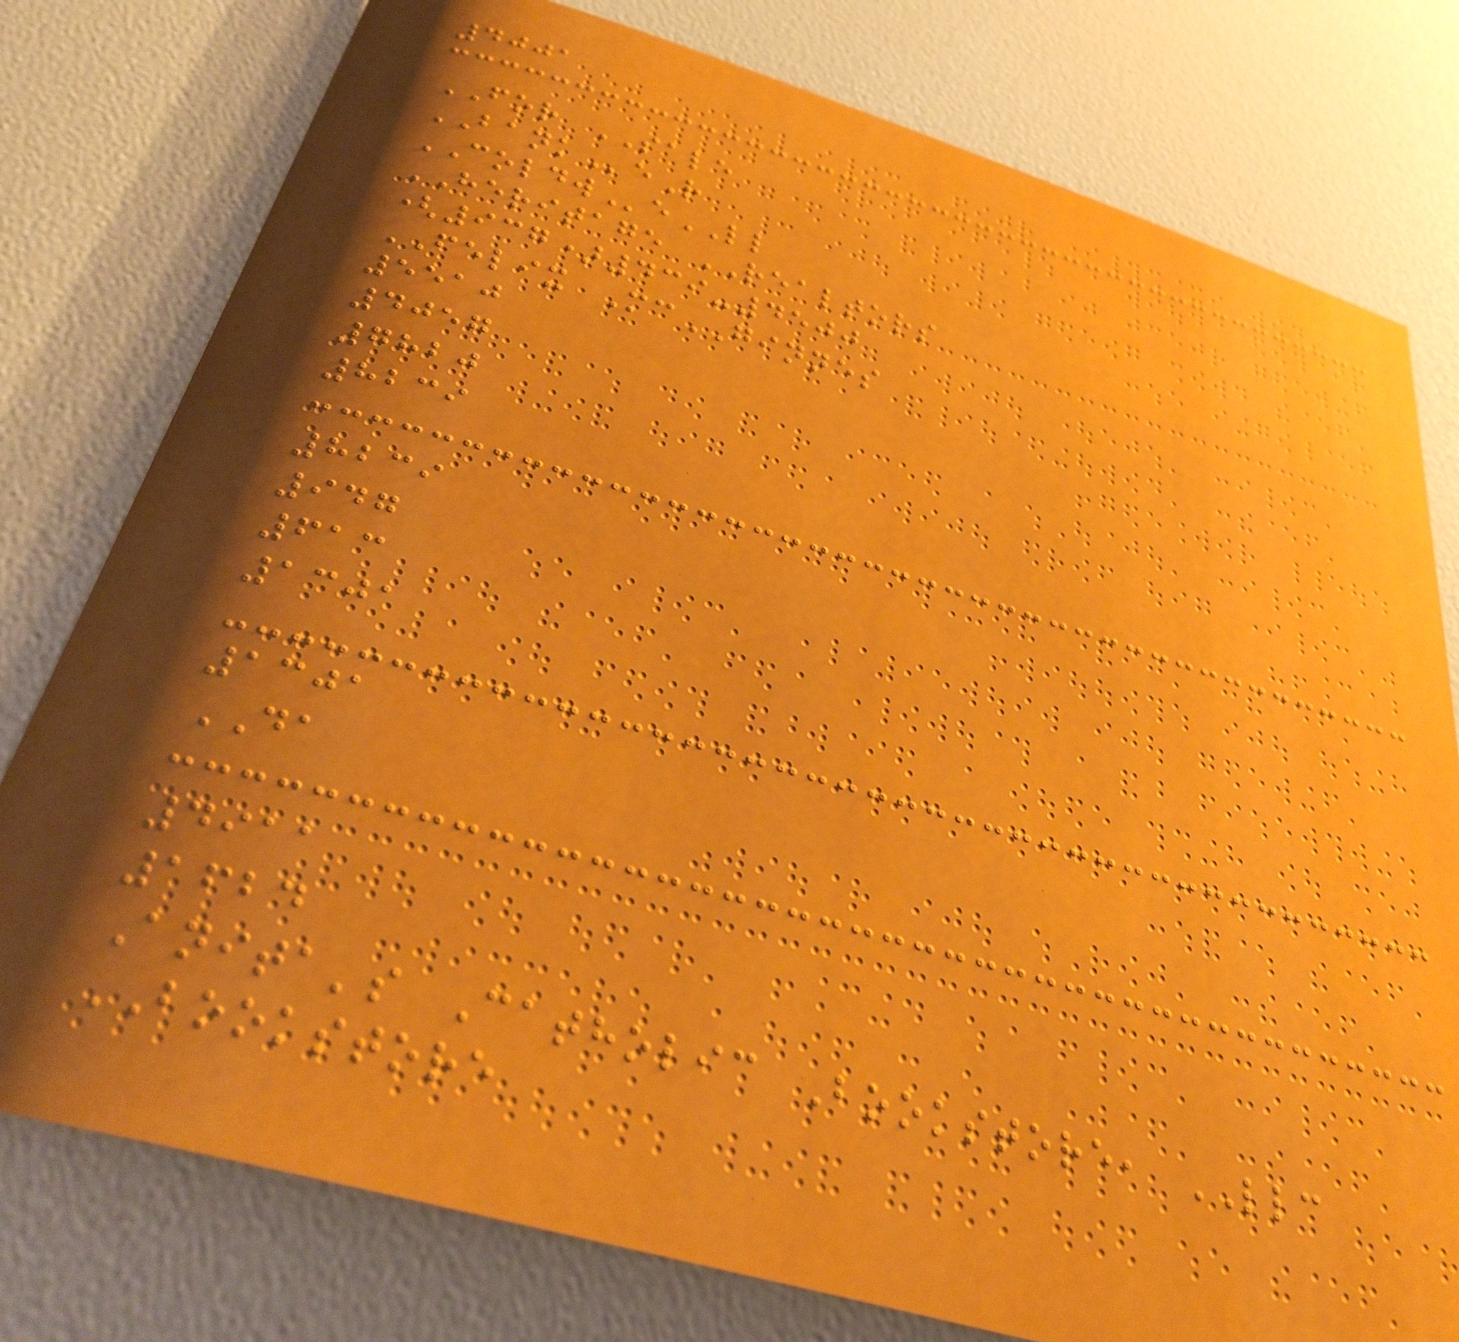4001
FOR SALE
BANKeR
COLDWeLL
HERITAGE REALTORS
(937)439-4500
FELIX McGINNES
5510
4057
7820
8239
8239
947
613
1301
1301
DA
4911
1624
Anita's Catholic Bookstore, LLC
BOOKSTORE
